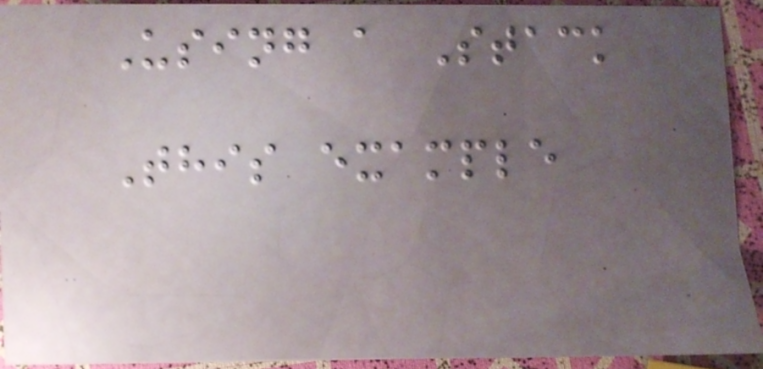Using a Stack
This example
